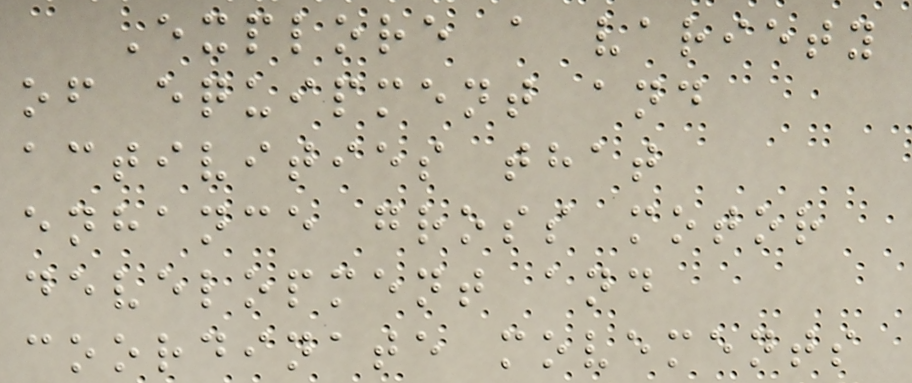Explore a variety
of equipment and
activities that
enhance gross motor
development and
coordinate movements
